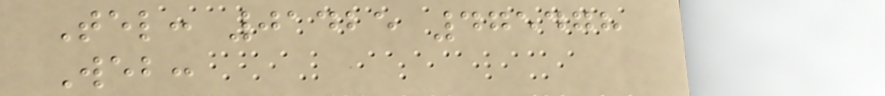Tel: 01425 475478
Web:
